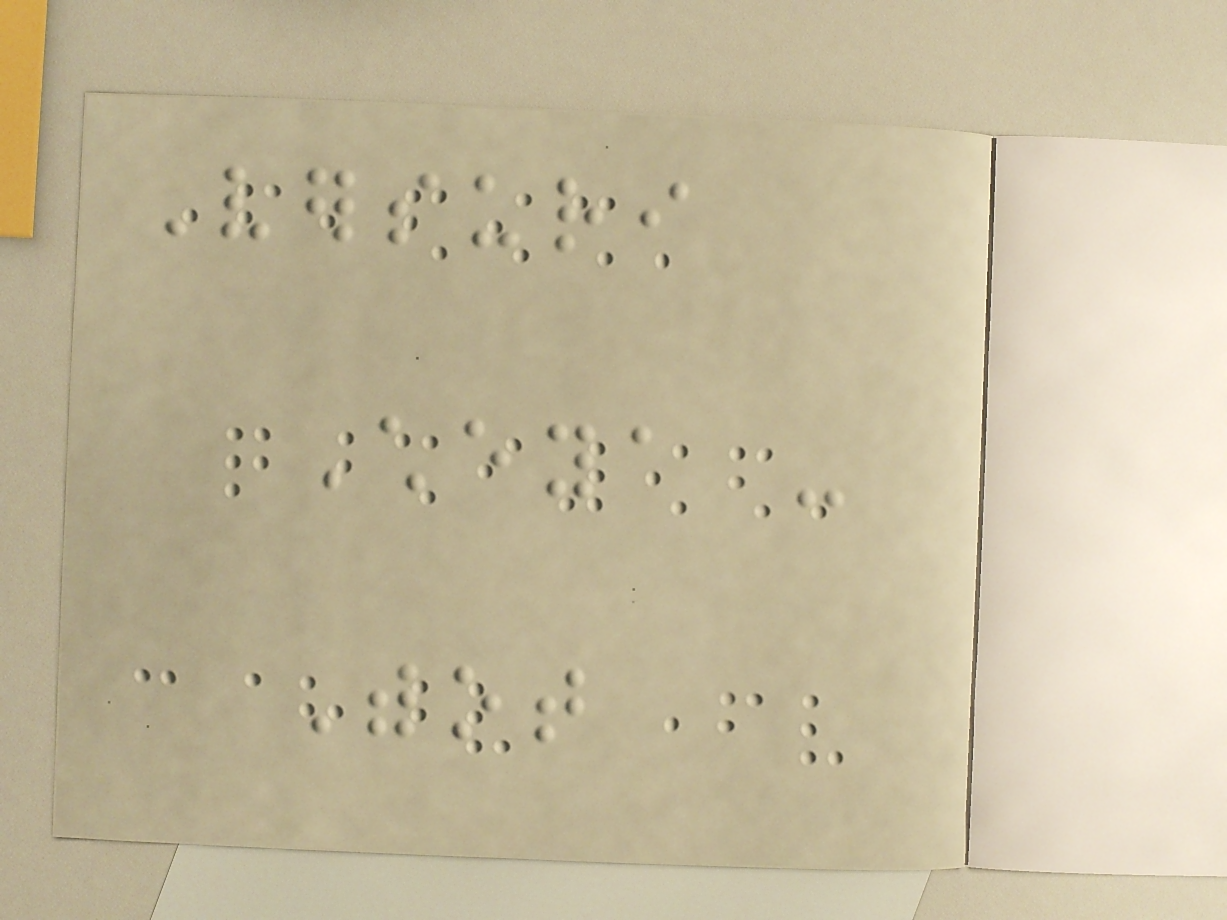Versuri
Cheya -
Withot
